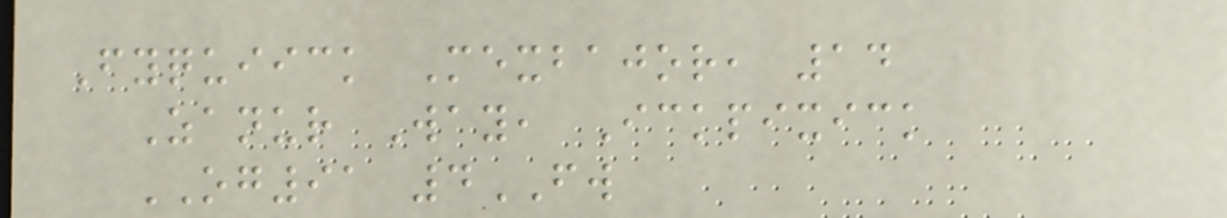Fyquiick Mexbajor, 14
Zanur Way, Ickpixick
OG91 4FW
